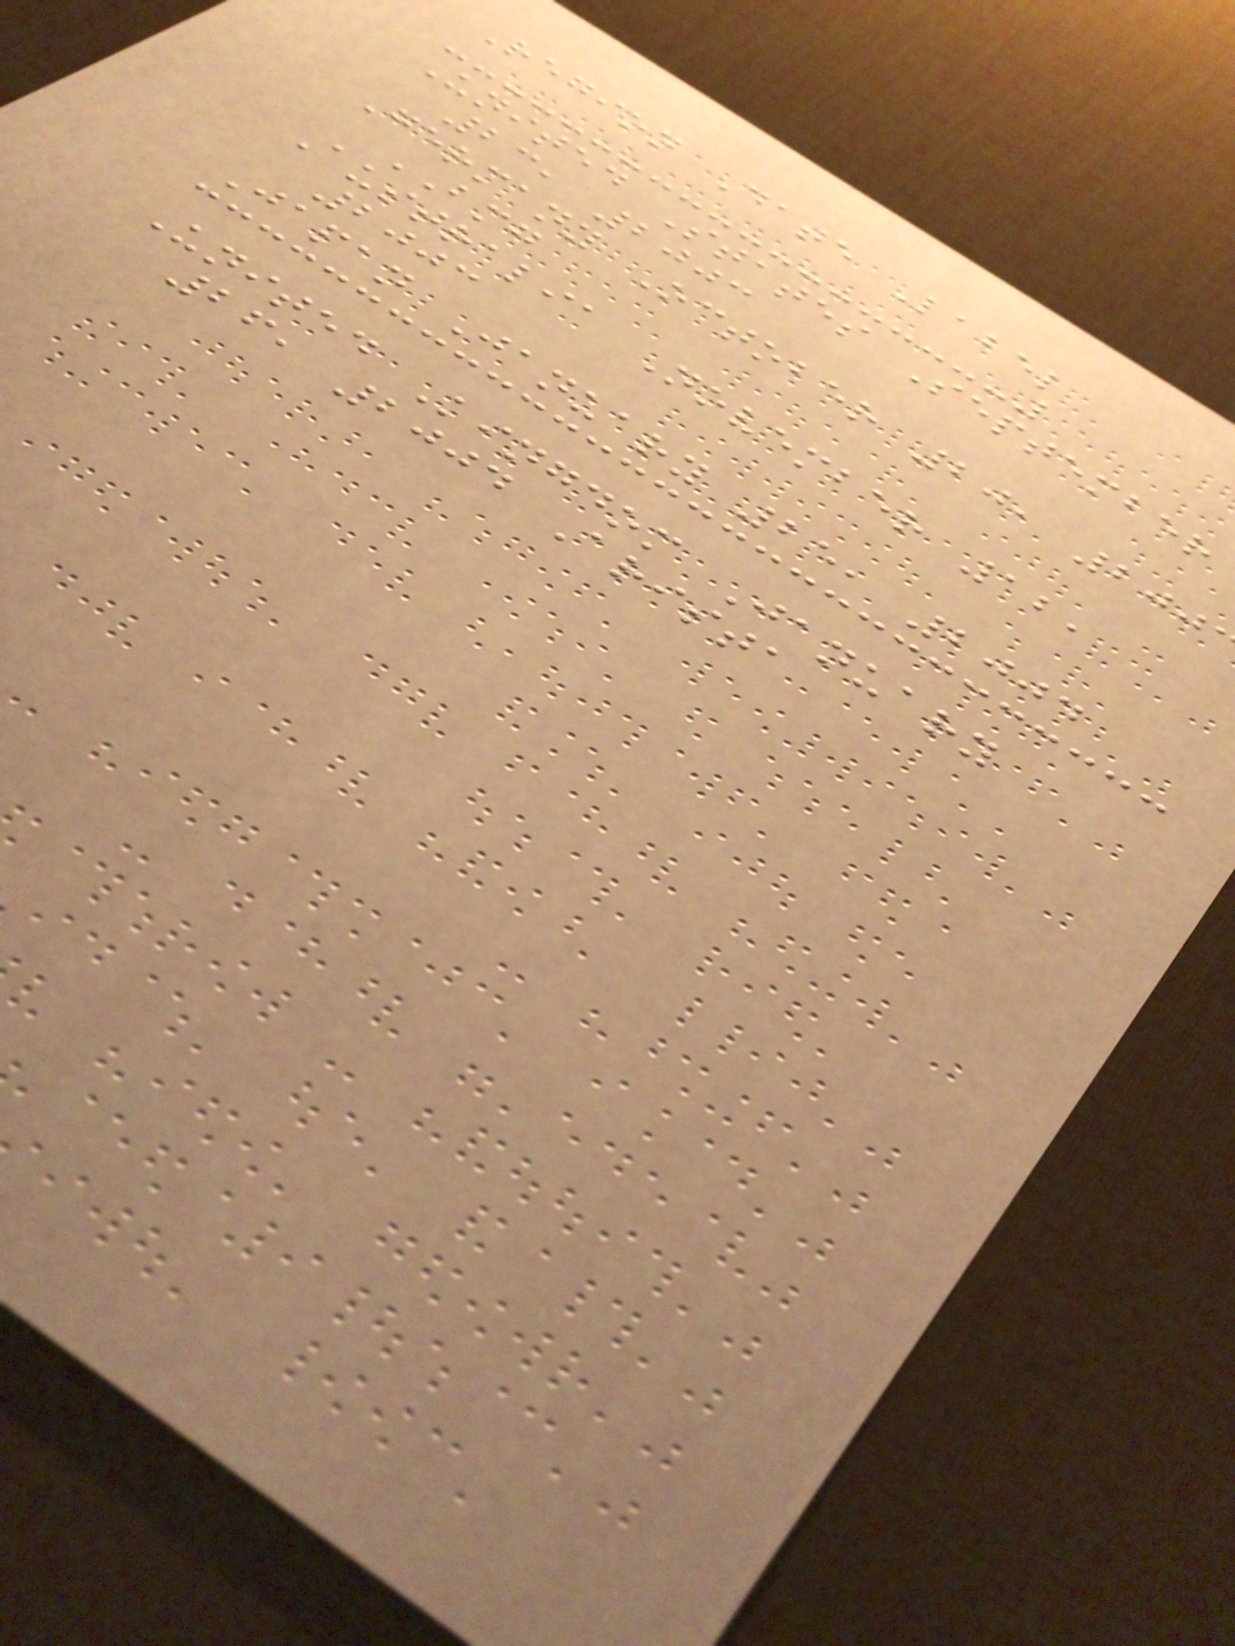Region Date Label
United States September
23, 2003
Germany October 20, 200
BMG
Australia November 12,
2003
Japan January 25, 2004
United Kingdom January
26, 2004 Arista
